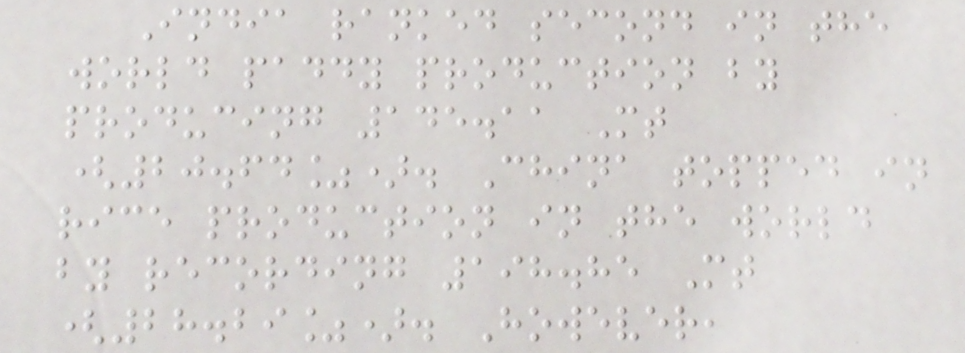India ranked second in the
world paddy production by
producing 145.11 Mt
(20.64%). China topped in
rice production in the world
by recording 198.85 Mt
(28.29%). However,
